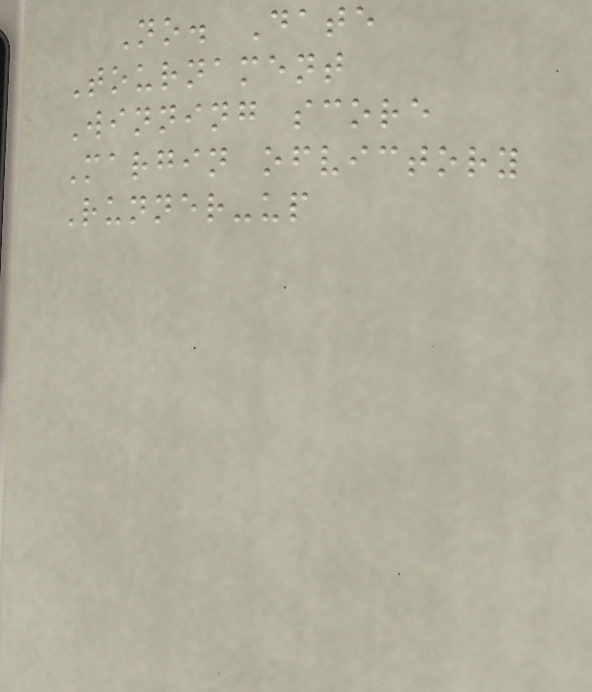No. Date
Tournament
Winning score
Margin ofvictory
Runner-up
